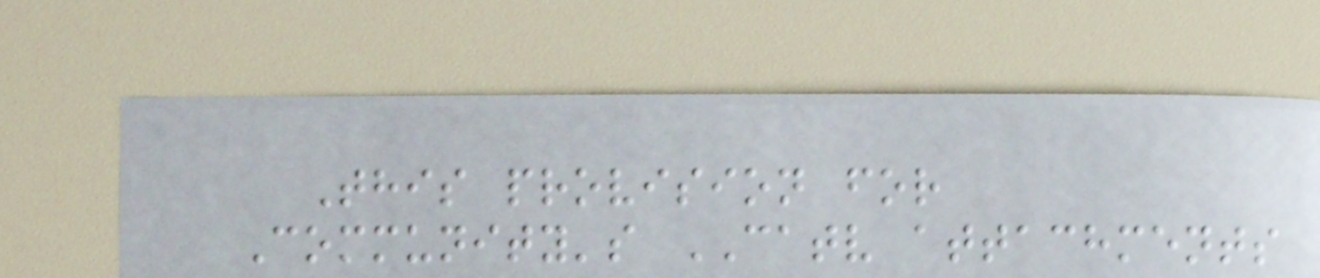This provision for
Community's CATV attachments
